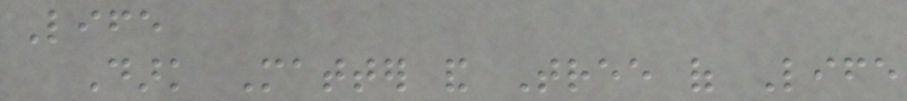Life
Dark Matter and Tree of Life
